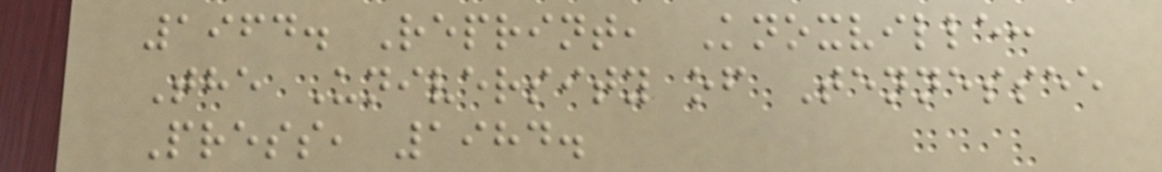1964. Reprint, Knoxville:
The University of Tennessee
Press, 1984.
